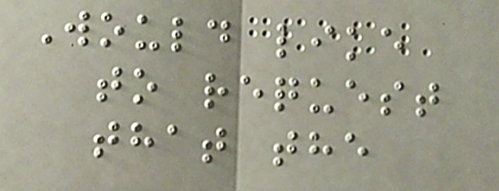Would like
to request
that the
